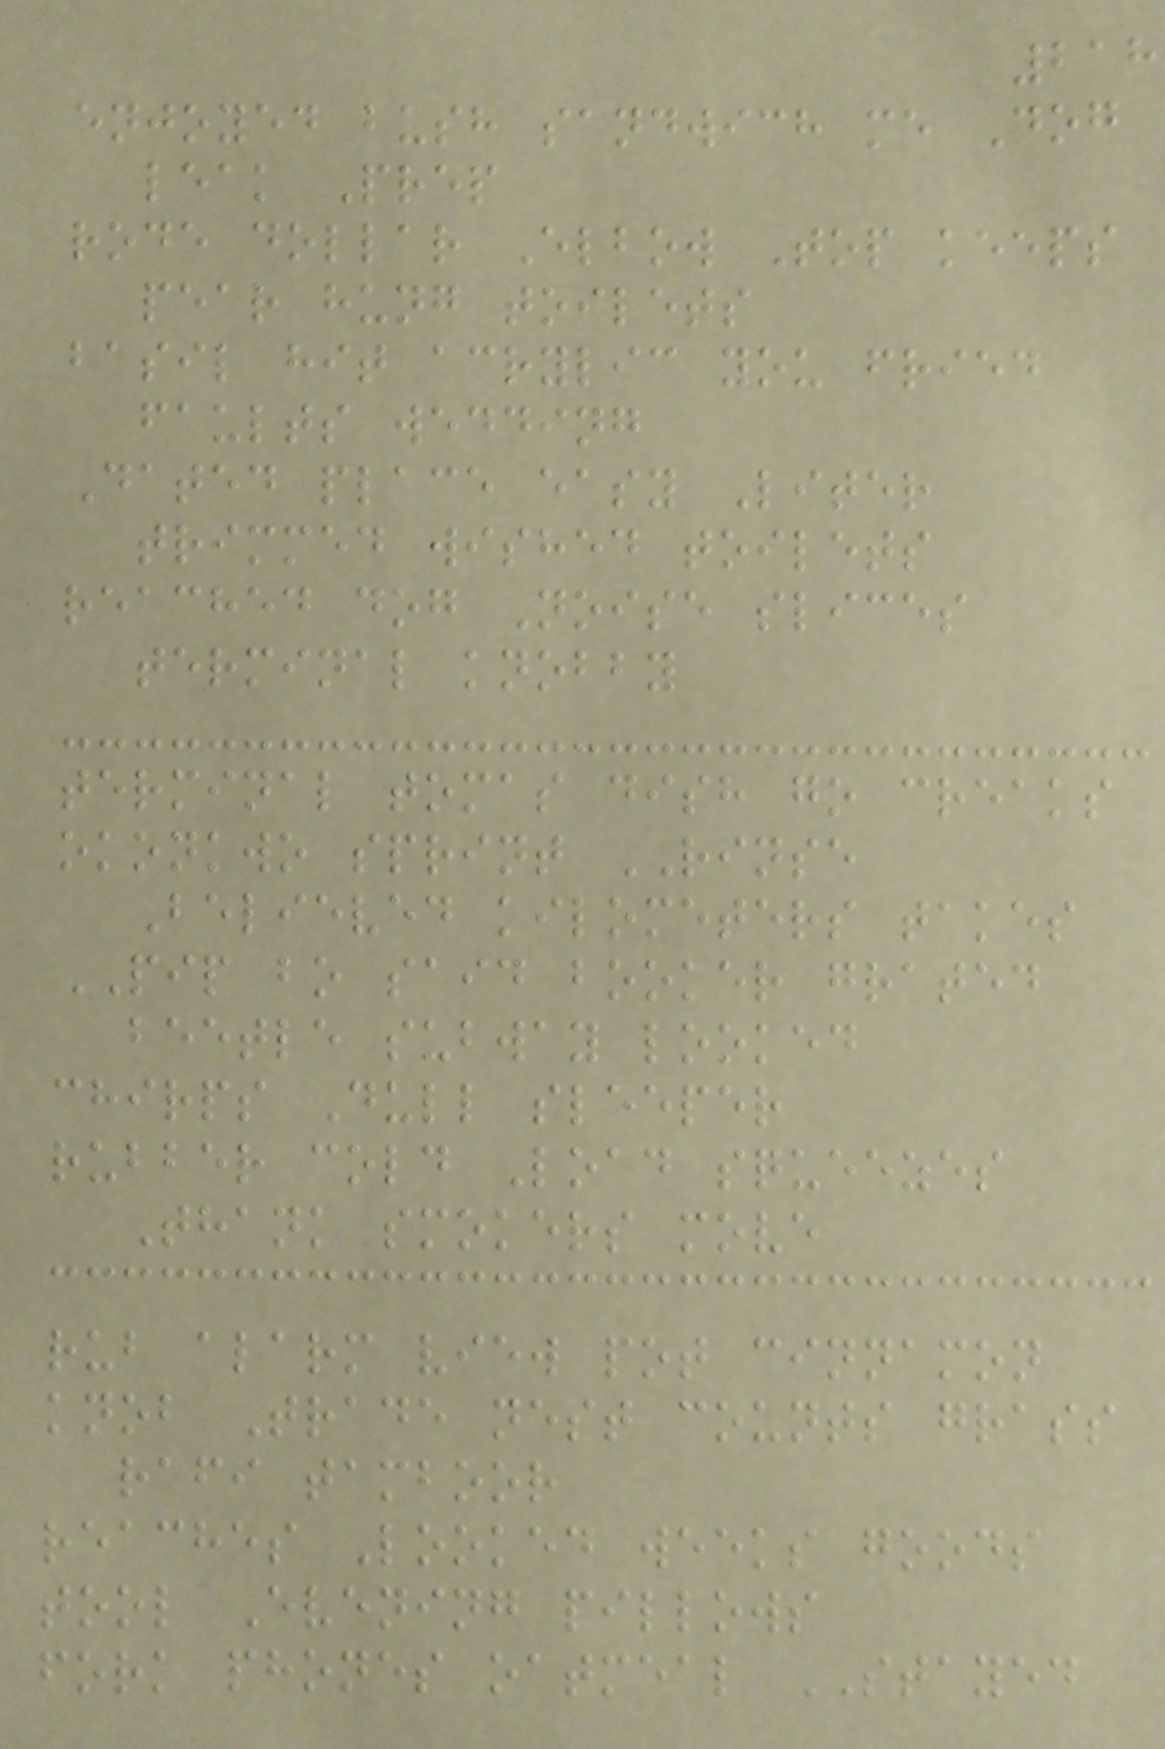218
enjoyed bush sandwich me Dog
leak Prep
rode dollar Elbow Top keeps
pear hung toilets
basil hit acrylic you fried
faults wedding
Dated place easy Liter
trimmed wished toilets
reached dog Noise slices
terminal knobby
terminal tomas dish go creaks
okonkwo sprint RINSE
Believed kilometers takes
PIP bo said booker grated
beetle subway looked
chirps Dull sleeper
rubber cold Load squeezes
Thank smokers move
rub alarm view pot cinnamon
knob Trade nest counts grass
rafi tamboor
reaches Looked weeks goods
tool Evening pillows
fork phones oatmeal STAYED
